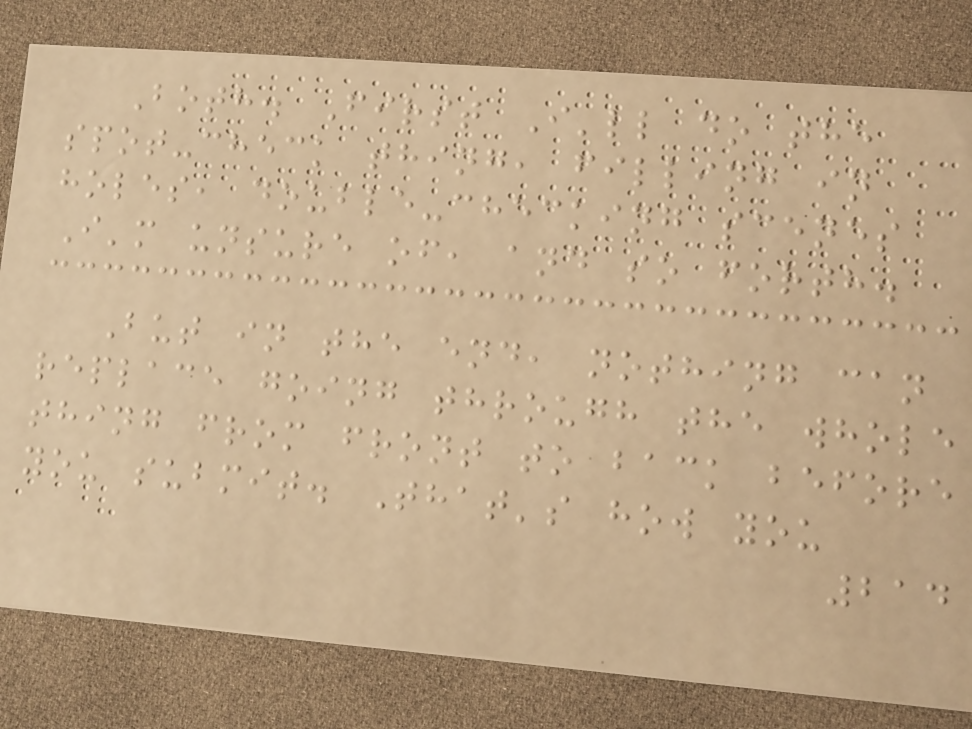Both. First I'll do the
spot-check thing, filling in
holes, double-checking scenes
I'm unsure of, and so forth.
But in the end, nothing can
replace going through the whole
thing from front to back before
you submit. That's how you
214
